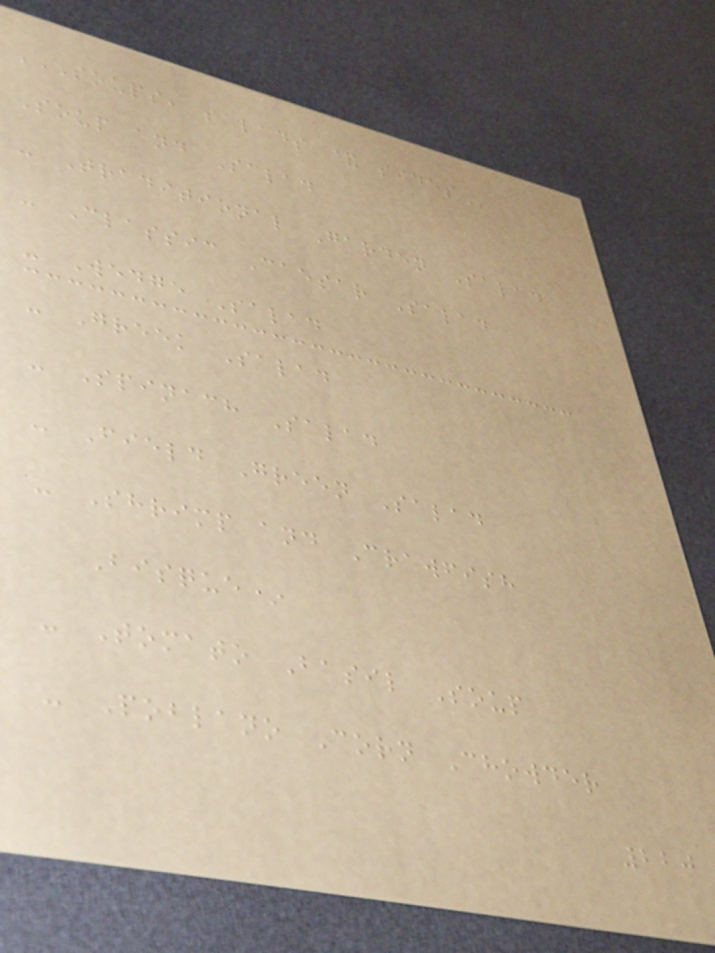SOUPS, SALADS & SIDES
Soup and Salad
- Traditional Garden Salad
- Classic Caesar Salad
- Wedge Salad
- Greek Salad
- Spinach Salad
- Field Green Salad
- Shrimp and Crawfish
Bisque*
- Tomato Basil Soup
- Poblano Corn Chowder
220
